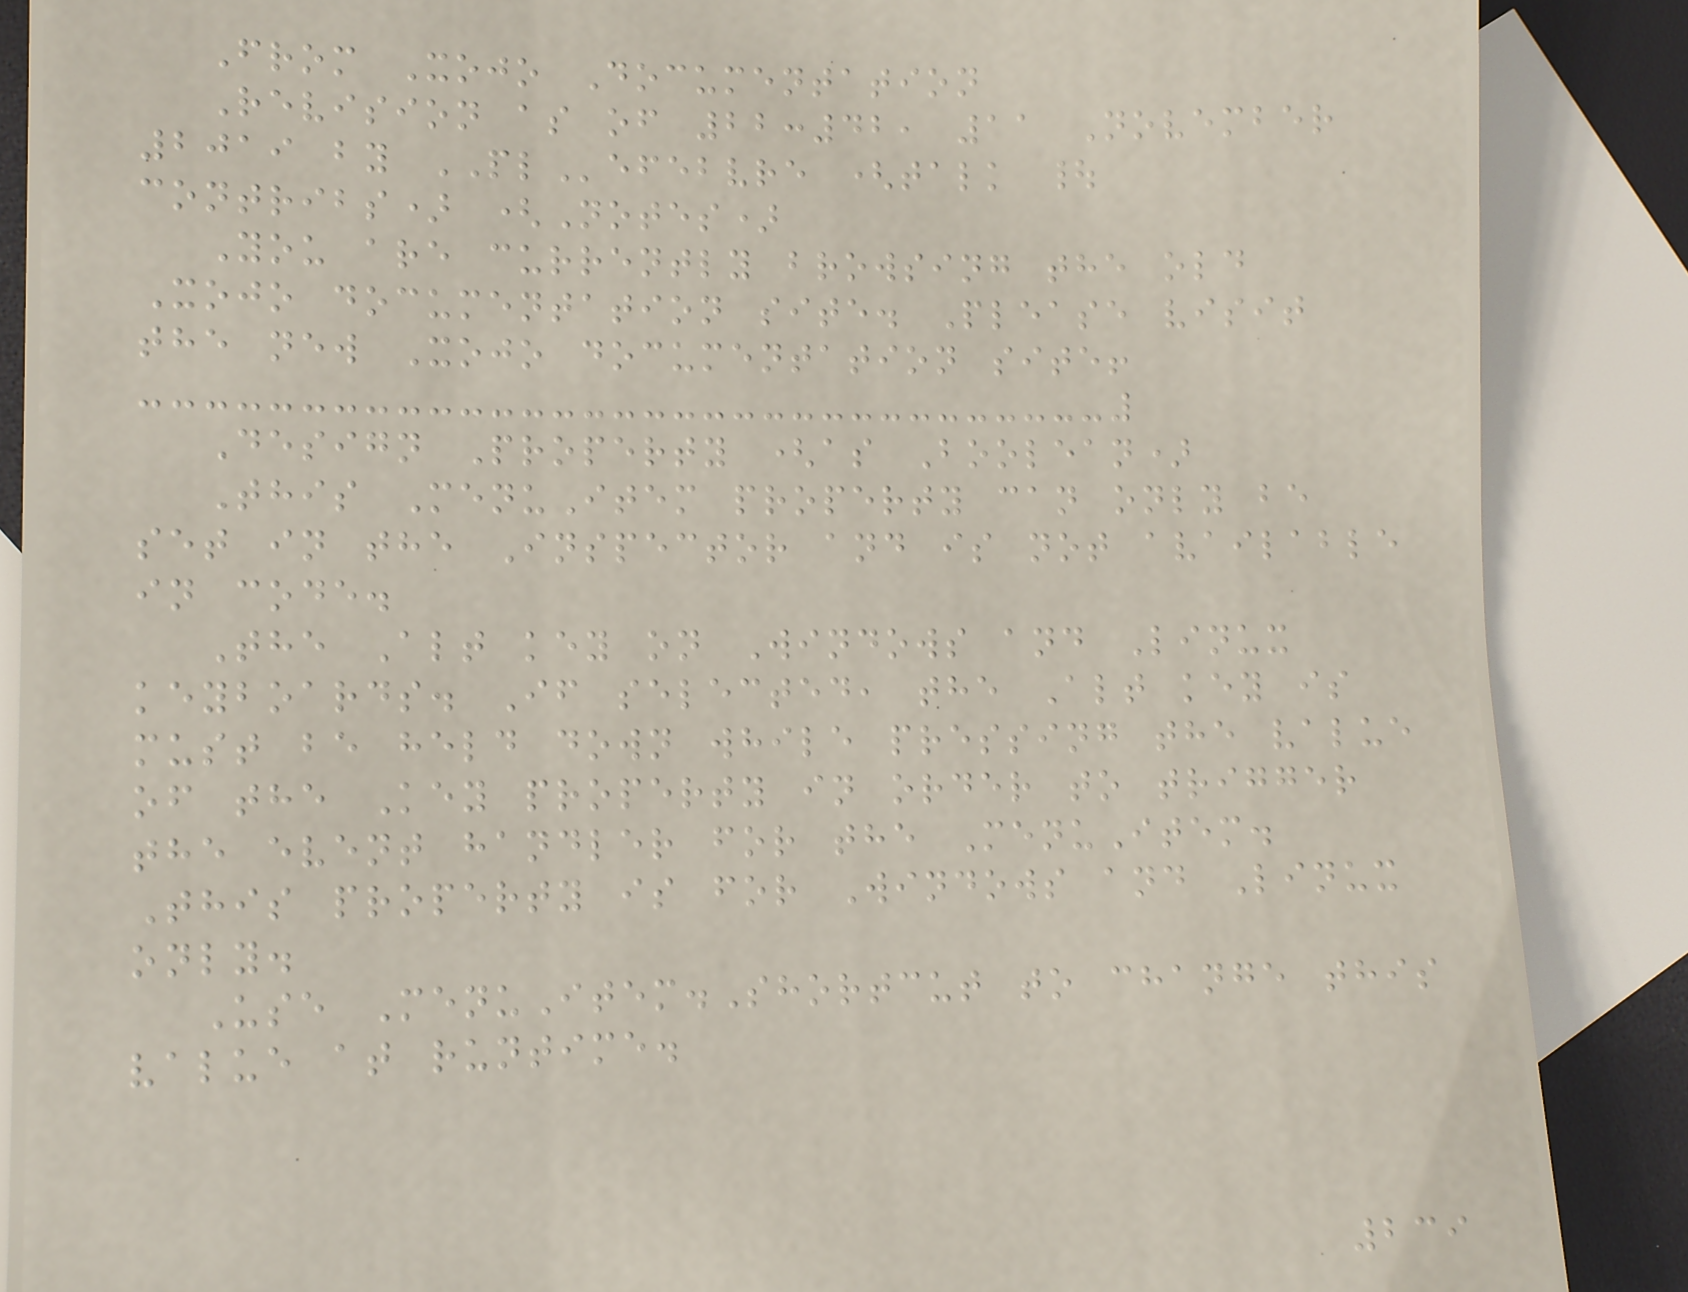From Xojo Documentation
Revision as of 22:42, 11 November
2019 by PLefebvre (talk |
contribs) (Notes)
You are currently browsing the old
Xojo documentation site. Please visit
the new Xojo documentation site!
Design Property (as Boolean)
This MenuItem property can only be
set in the Inspector and is not available
in code.
The Alt key on Windows and Linux
keyboards. If selected, the Alt key is
must be held down while pressing the value
of the Key property in order to trigger
the event handler for the MenuItem.
This property is for Windows and Linux
only.
Use MenuItem.Shortcut to change this
value at runtime.
239
